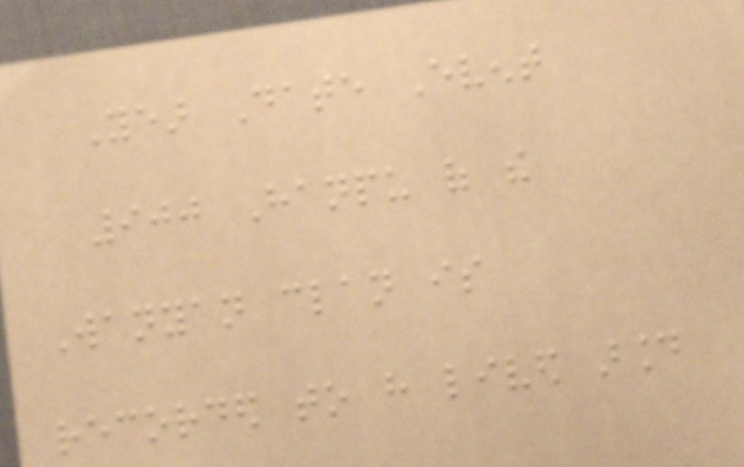Year Date Event
900 Hanpu of the
Wanyan clan is
recorded to have lived around
